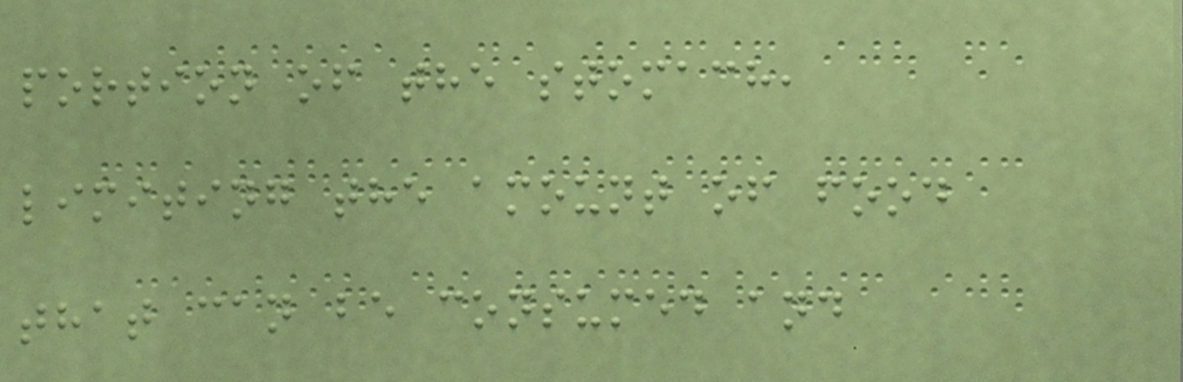portion of the stomach,
limiting the amount of food
that can be consumed and
